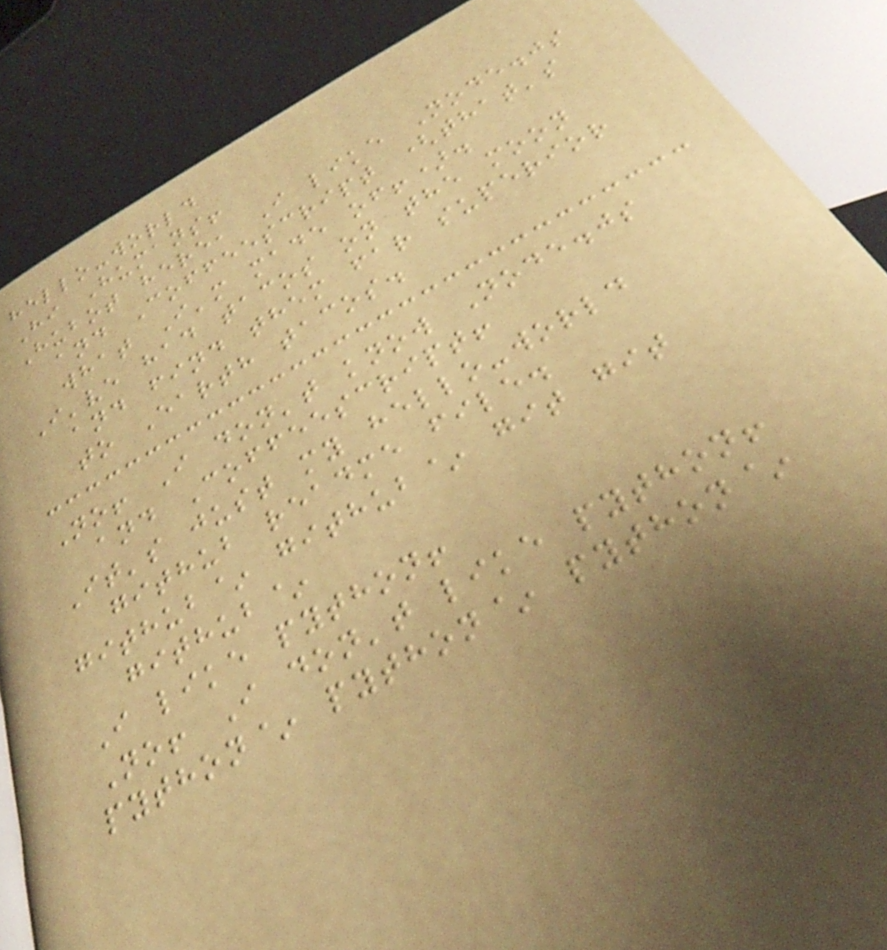hello-world
Hi Humans!
Hubot here, I like Node.js
and Coffeescript (that's
what I'm made of!).
I've had tacos on the moon
and find them far superior
to Earth tacos.
No! I don't know Node.js
and Coffeescript!
It's just my hello-world
github readme file.
github~ github~ git git
github~
I like python!
No! I don't like python!
python~ python~ python~
